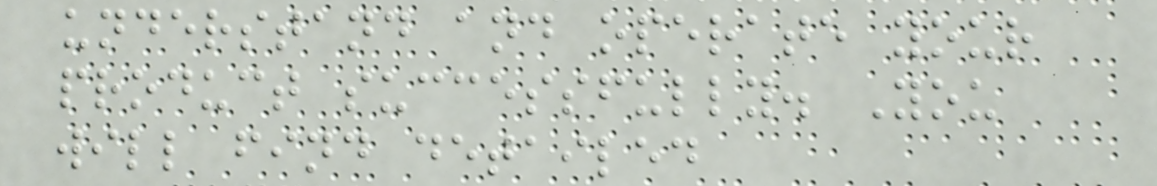understand and operate your
product successfully. You
will find detailed
